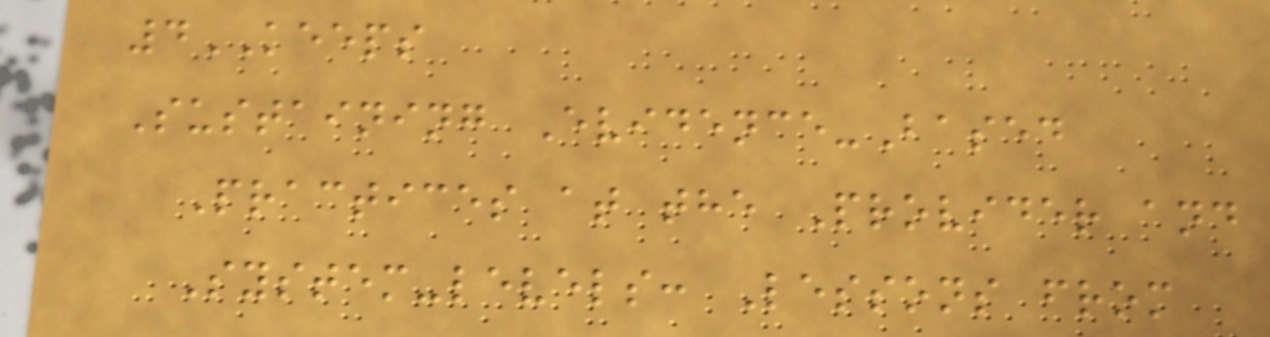4KEEPS
Sustaining Evidence-Based
Practices at the Provider and
System-levels: Lessons from
